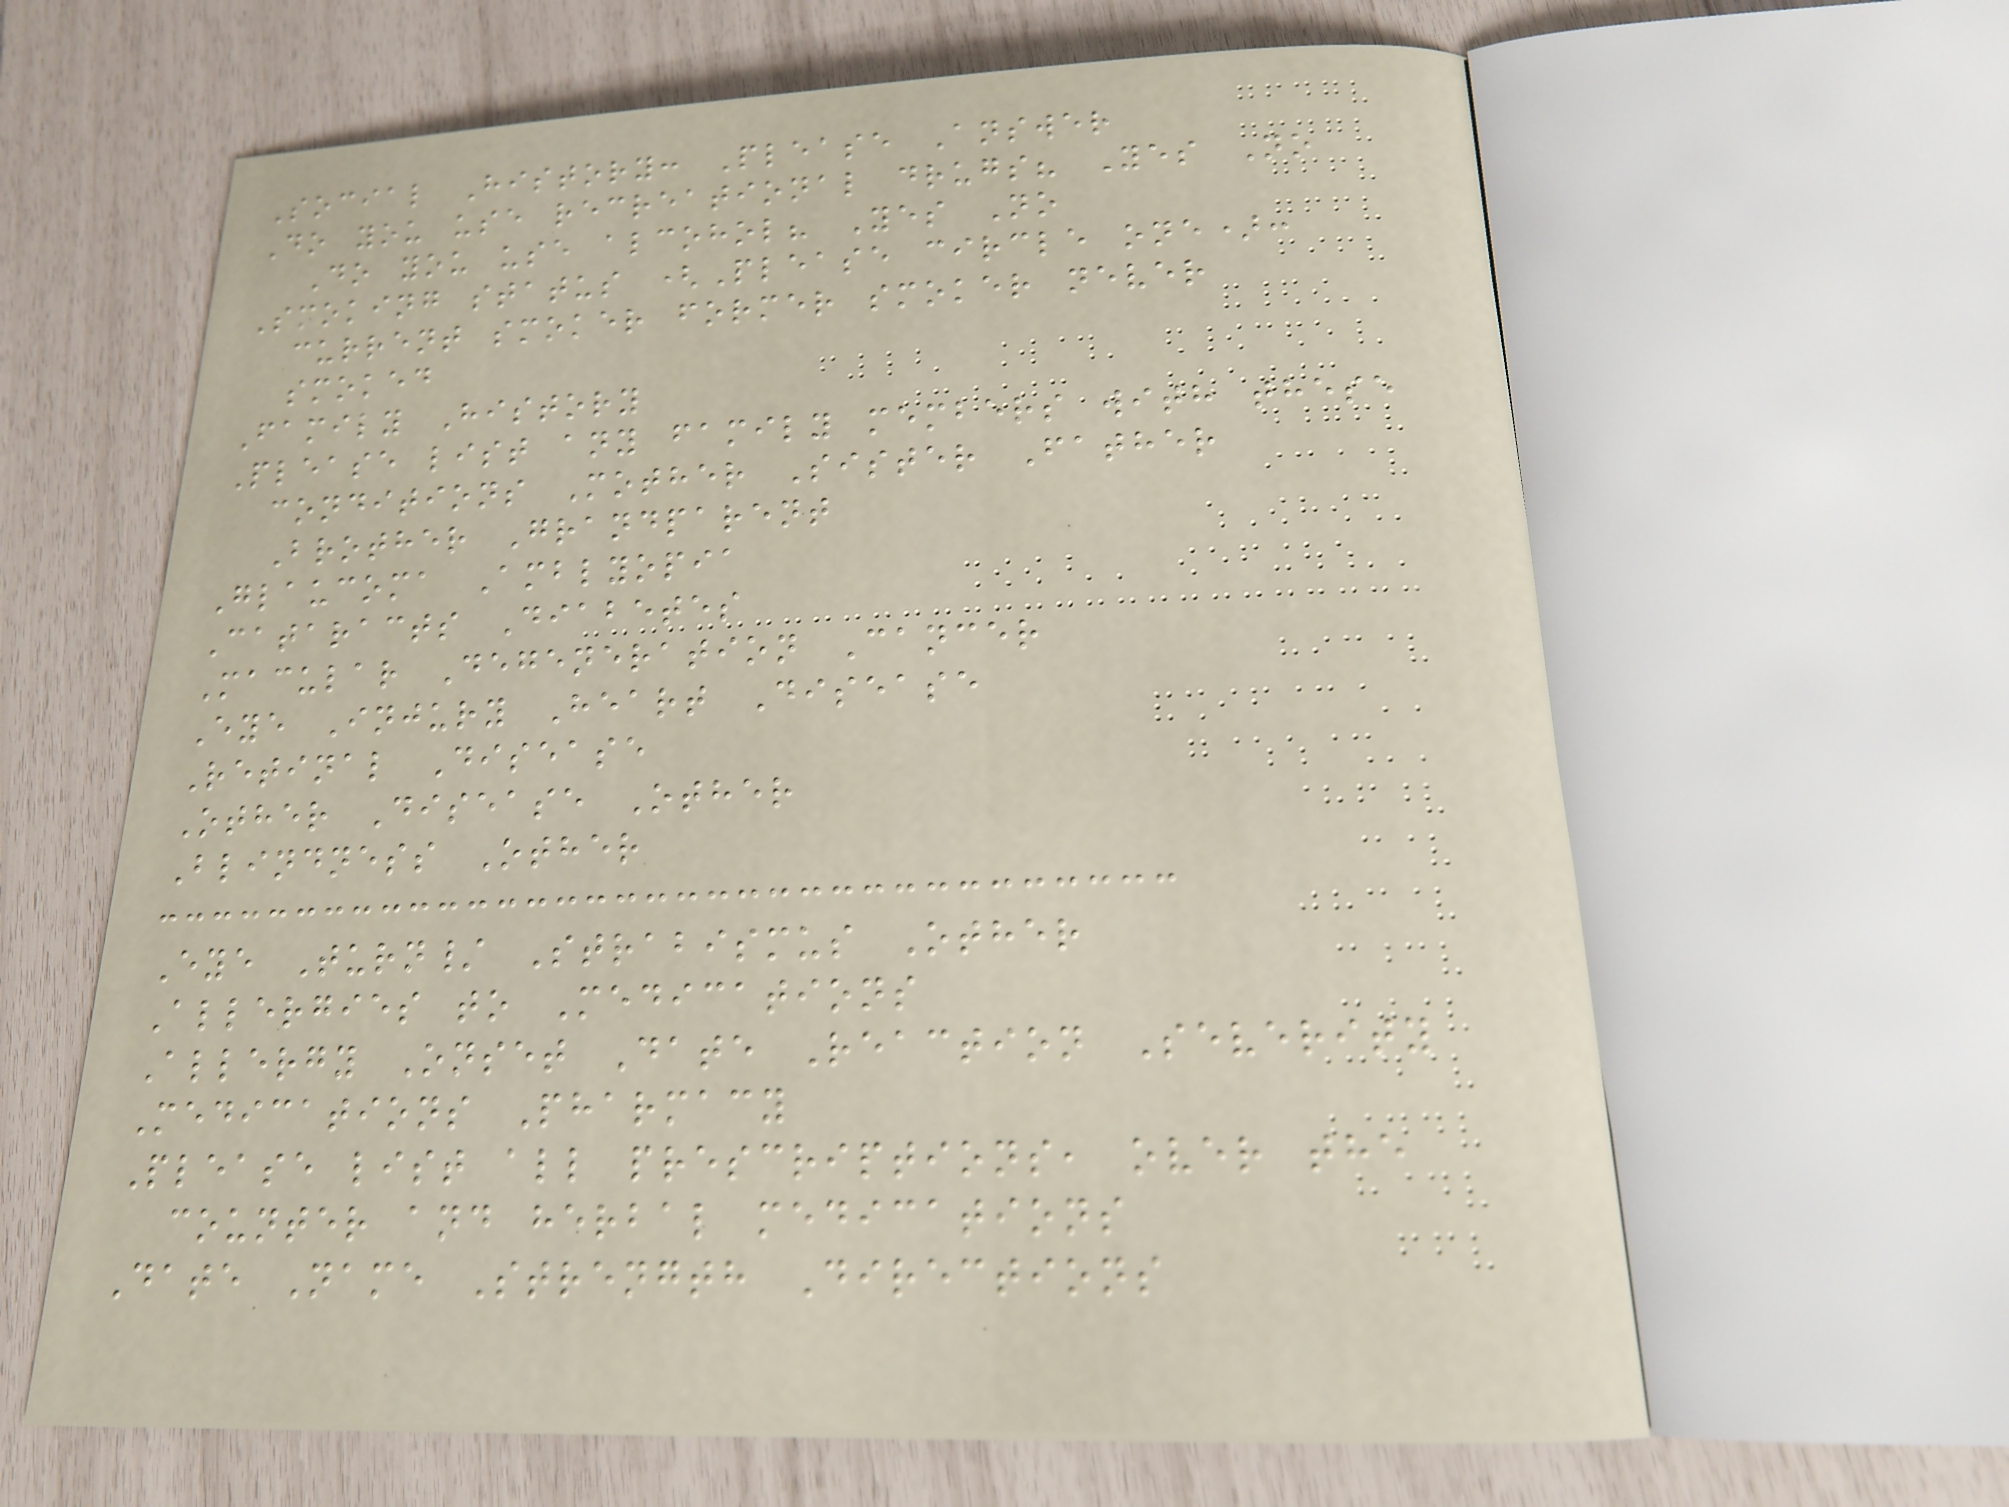Social History: Please Answer
Do you use recreational drugs? Yes No
Do you use alcohol? Yes No
Smoking status (Please circle one):
current smoker former smoker never
smoked
Family History
Please list any family members with these
conditions Mother Sister Father
Brother Grandparent
Glaucoma Amblyopia
Cataracts Diabetes
Macular Degeneration Cancer
Eye Injury Heart Disease
Retinal Disease
Other Disease Other
Blindness Other
Eye Turn/ Strabismus Other
Allergies to Medications
Allergy Onset Date Reaction Severity
Medications Pharmacy
Please list all prescriptions, over the
counter and herbal medications
Date Name Strength Directions
